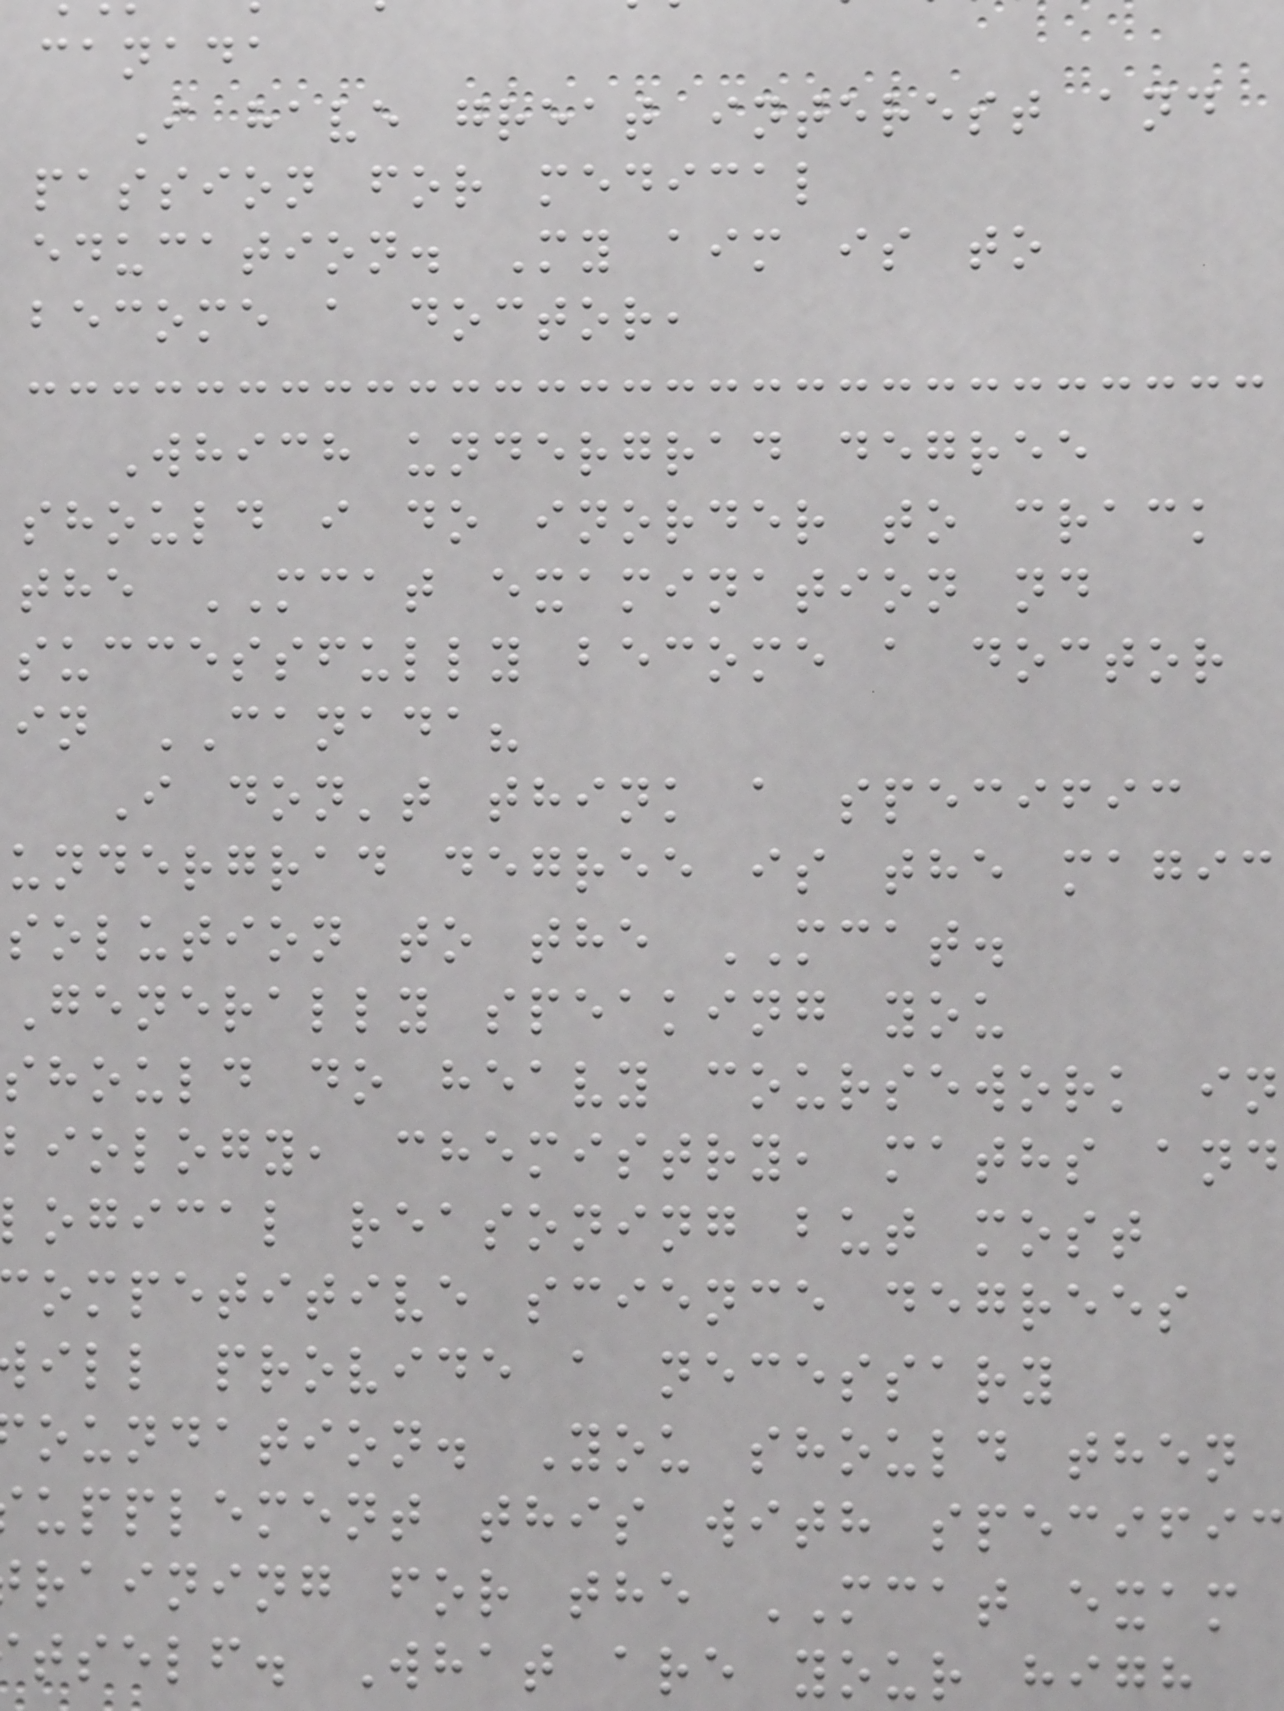canada
I have great interest and
passion for medical
education. My aim is to
become a doctor,
Which undergrad degree
should i do inorder to crack
the MCAT examination nd
successfully become a doctor
in CANADA?
I don't think a specific
undergrad degree is the magic
solution to the MCAT.
Generally speaking you
should do heavy coursework in
biology, chemistry, maths and
ogical reasoning but most
ompetitive science degrees
ill provide a necessary
oundation. You should then
upplement this with specific
raining for the MCAT exam
tself. What are your high
